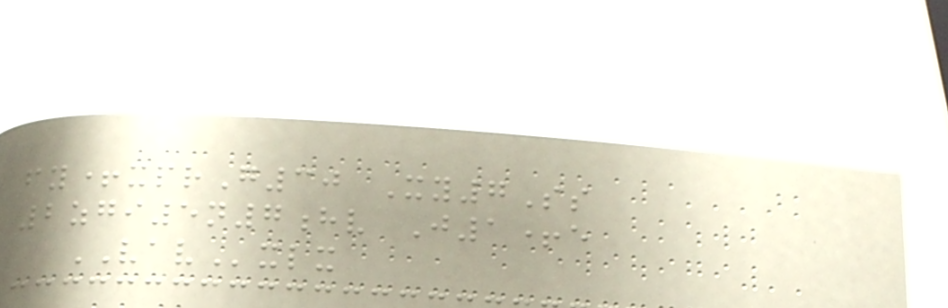fy+xprG30 Xy7Ss
2zgi5n7hv J1+e
VAVxlx
